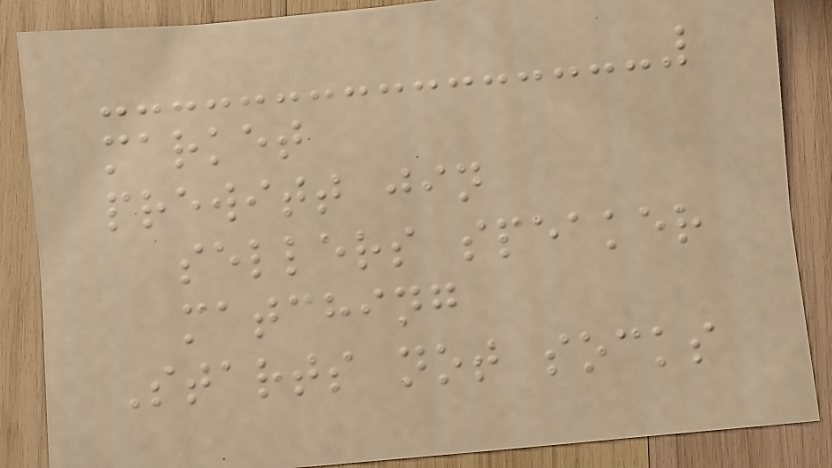market
prewitt jin
sellers speaker
matching
Starts not socks
